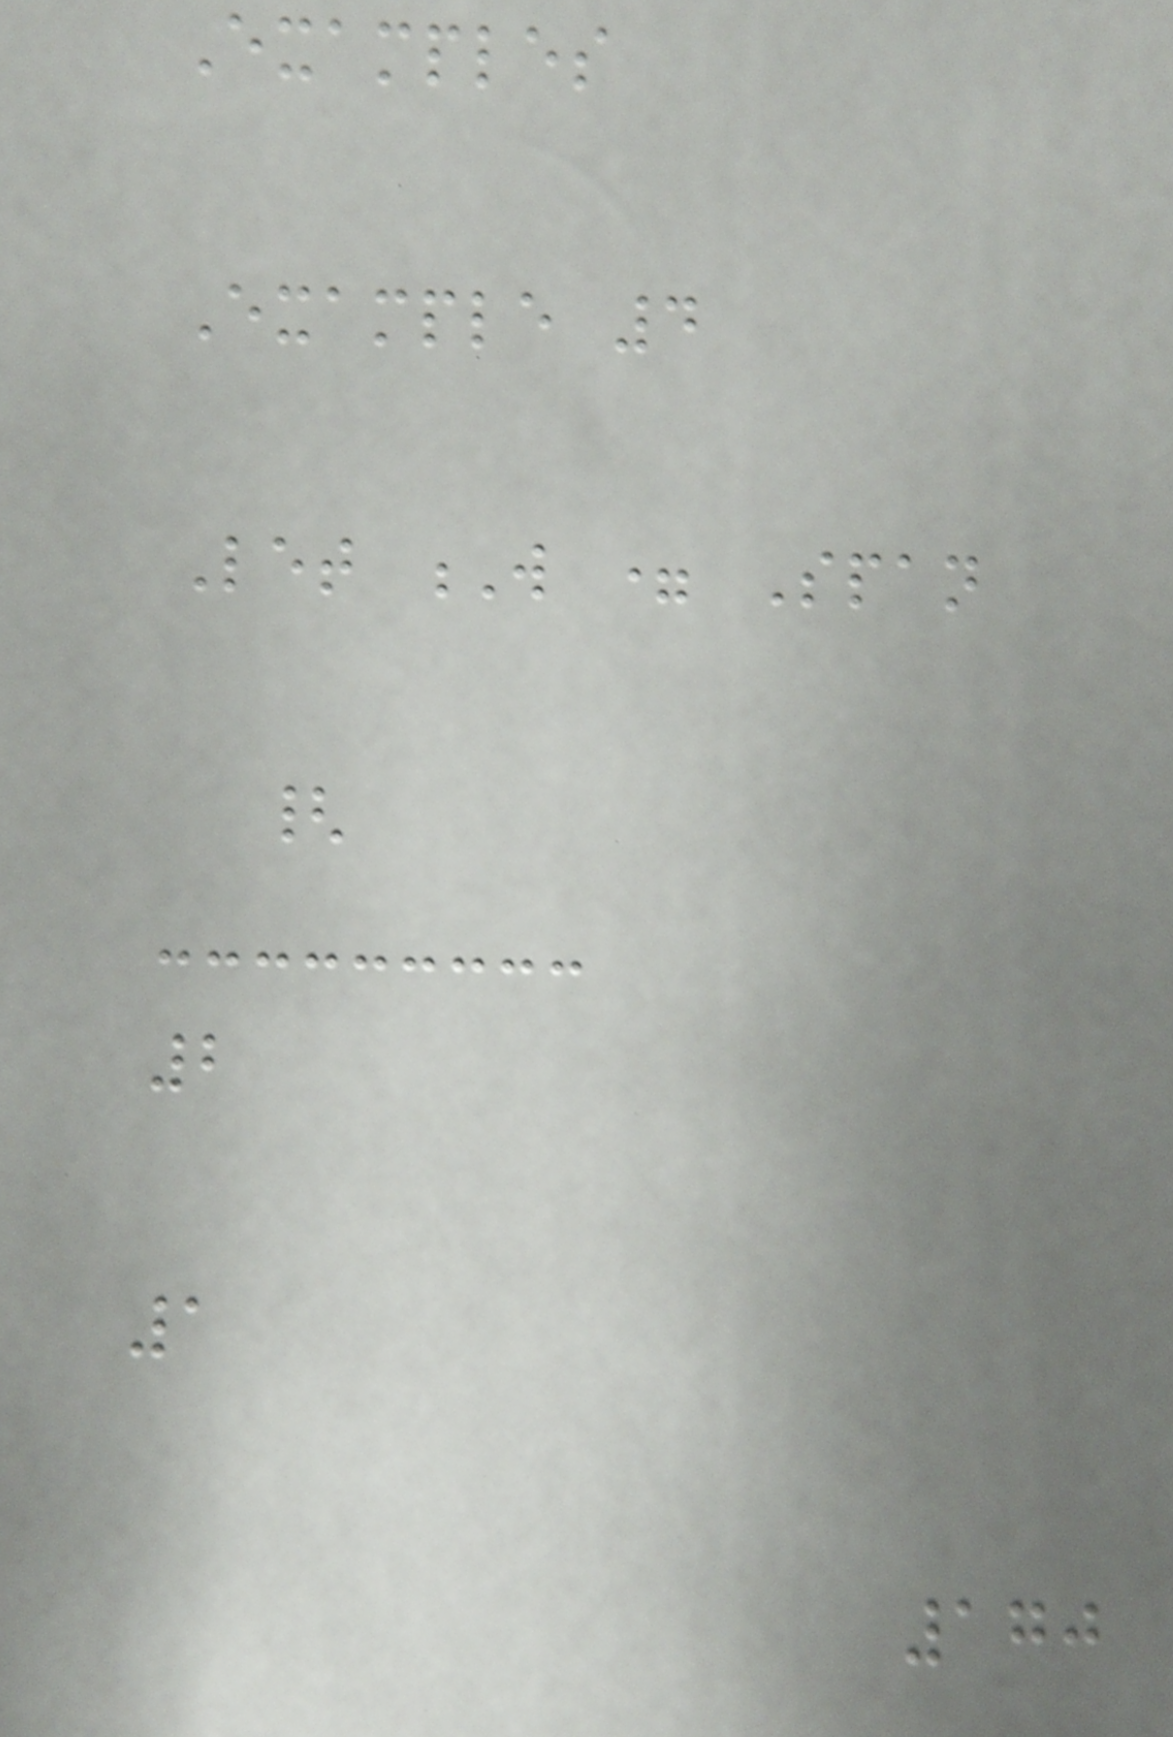Examples
Example 4
Let W = Span
{
2
1
170
